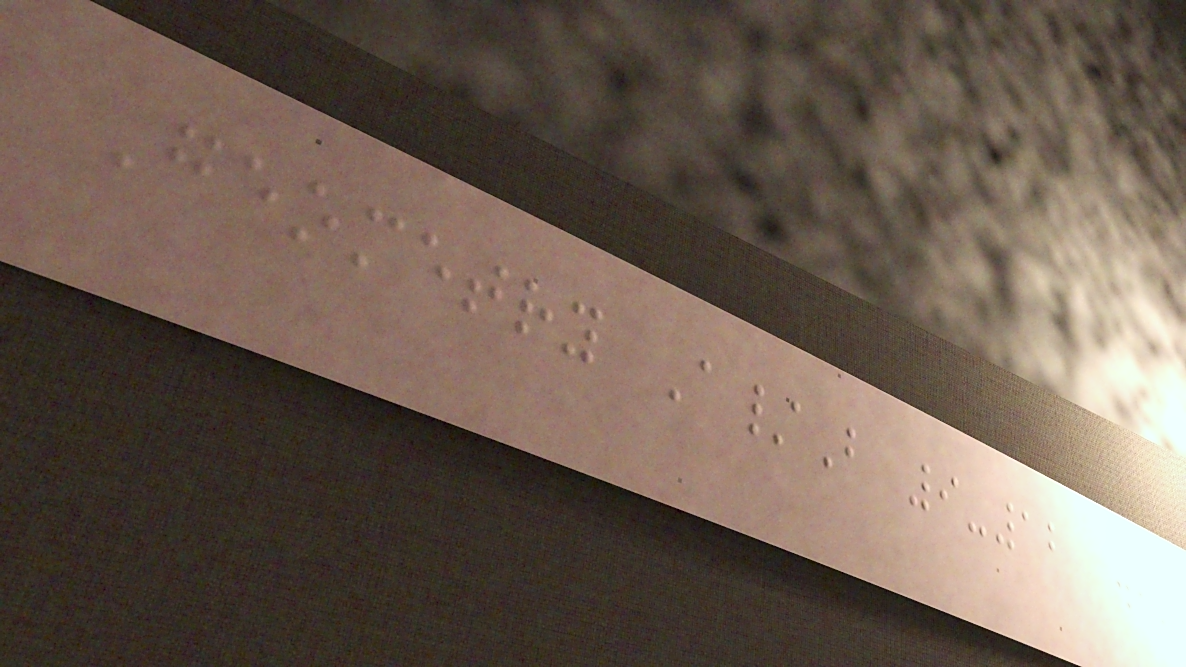Geometry A/B 9-12
